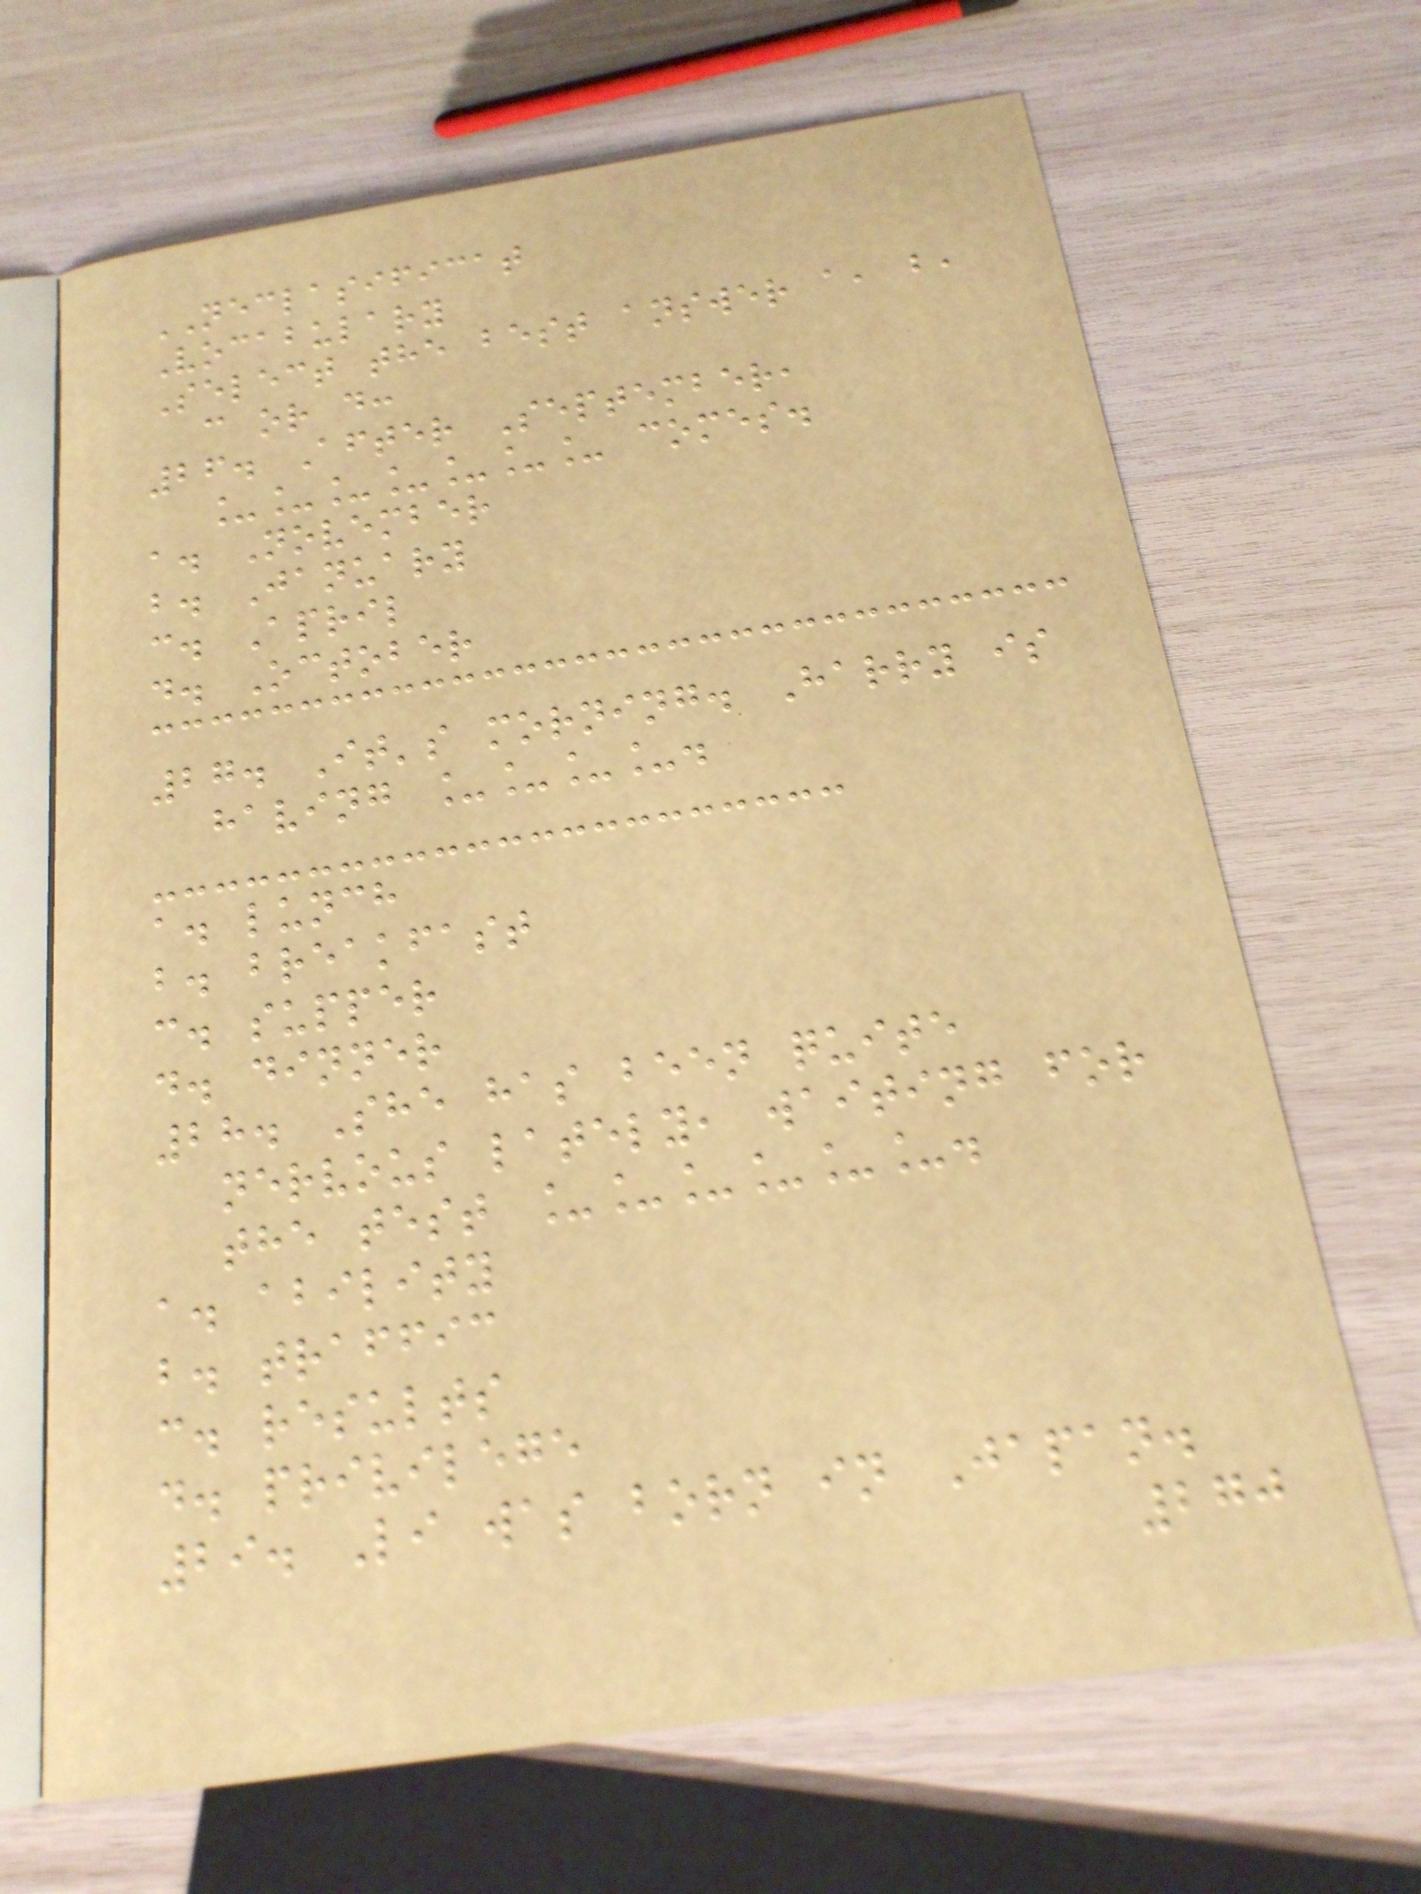NECLASIFICAT
Vocabulary
Select the best answer a, b,
c or d:
26. After September,
_______ comes.
a. November
b. January
c. April
d. October
27. It's morning. Harry is
having ____.
a. lunch
b. breakfast
c. supper
d. dinner
28. She has been quite
nervous lately, waiting for
the test ______.
a. ability
b. traffic
c. results
d. privilege
29. Li was born in Japan.
270
